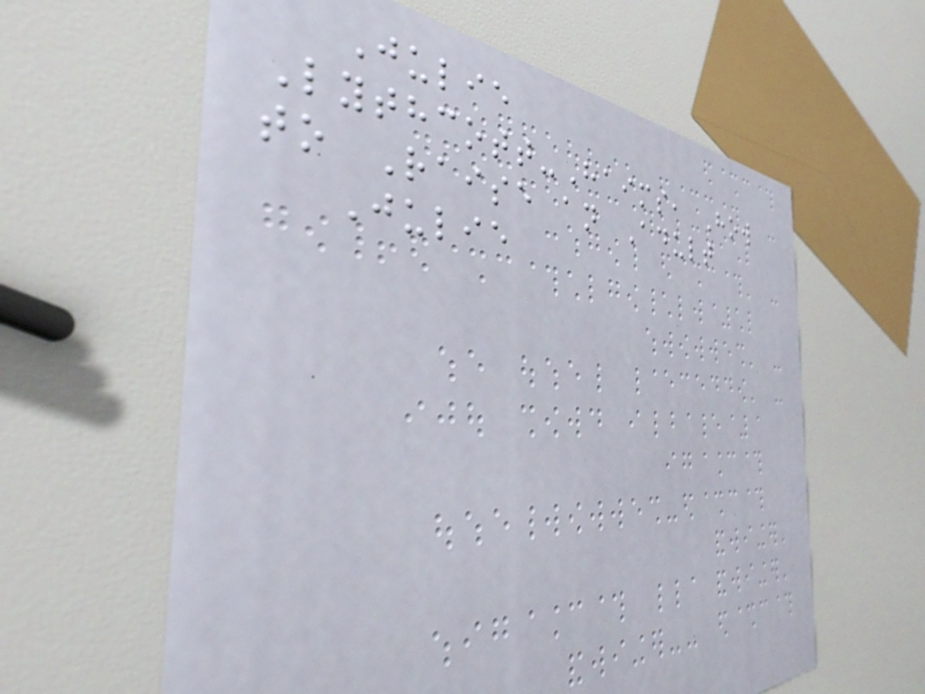Julie
Lythcott-Haims, How
to Raise an Adult
Julie
